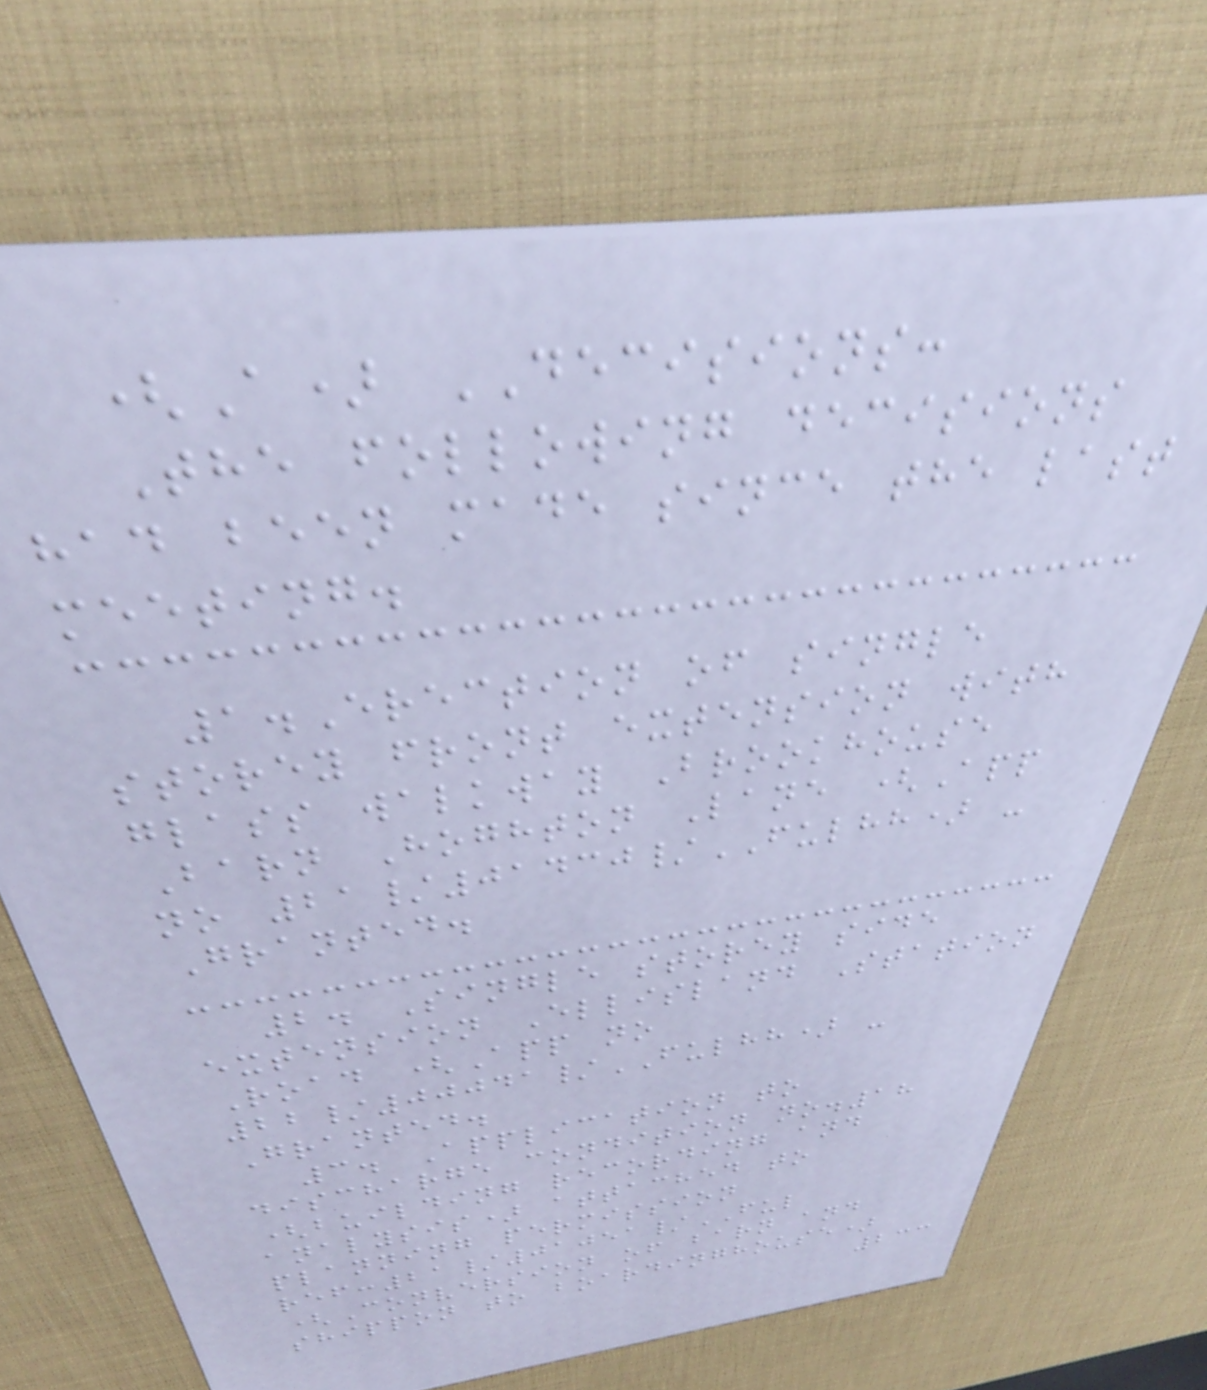(A) DECISIONS:
The following decisions
had been made since the last
meeting.
1.Erection of single
storey front extension with
glass walkway Brookhouse
Barn Hoghton Lane (App
no 21/01430/FULHH) -
Granted.
2. Single storey side
extension Ellisland Station
Road (App no
22/00041/FULHH) -
Granted.
3. Application to
discharge condition no.18
(building recording and
analysis) attached to
planning permission
ref:21/01051/FUL
(Conversion of barn and
shippon to boardinghouse)
233
